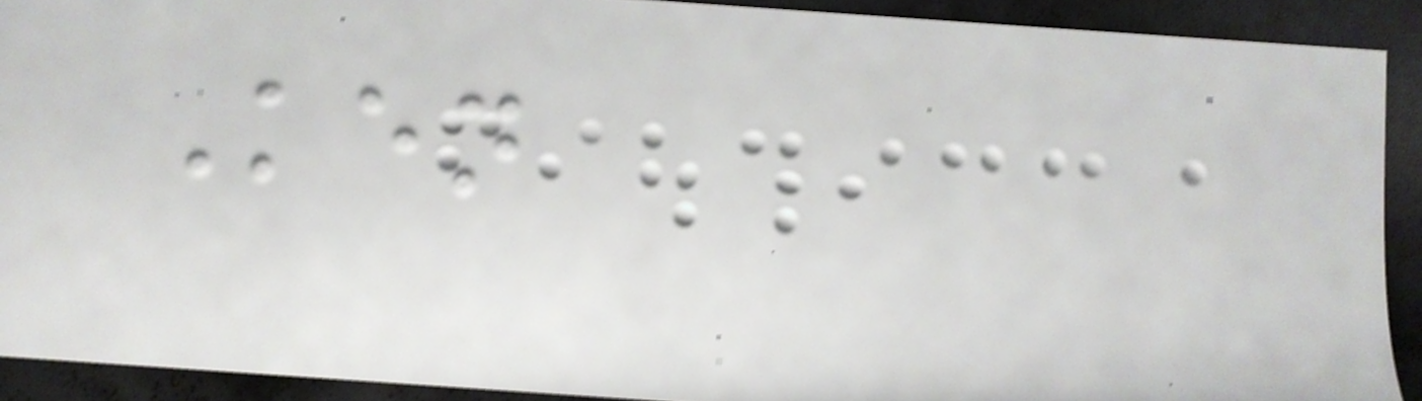Ken
